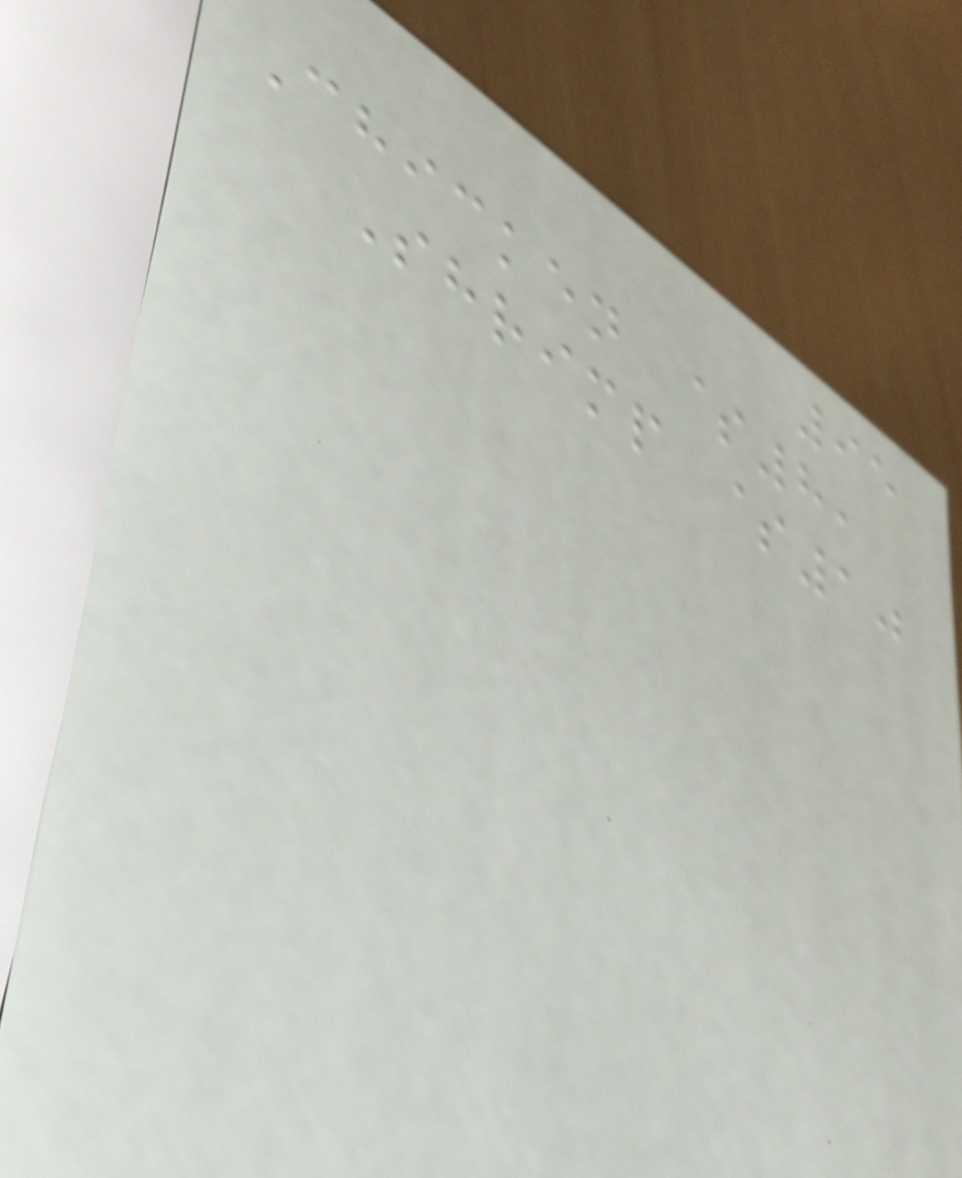95
Chicken $8,
Shrimp $10
